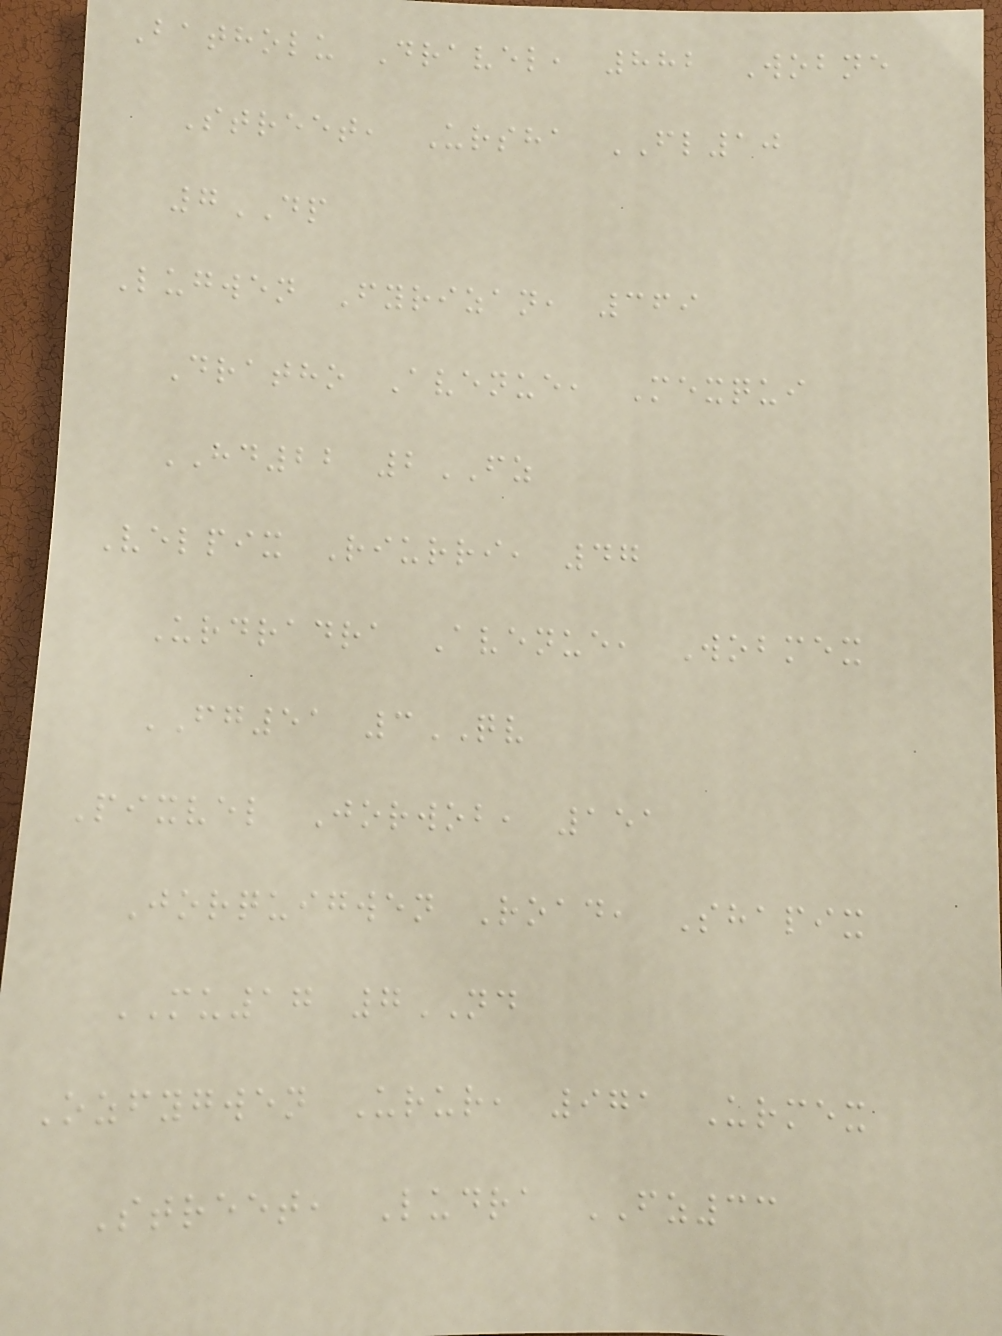Batholu Dravel, 882 Wobne
Street, Ursha FL10
7DP
Lugwen Fyrizan, 369
Dratho Avenue, Mexqui
HD22 2FZ
Velpix Riurri, 47
Urdradra Avenue, Wobmex
FG51 3QV
Pixvel Jorwob, 151
Jorquigwen Road, Shapix
MU17 7ND
Ozfygwen Urur, 971 Urmex
Street, Ludra FZ33
